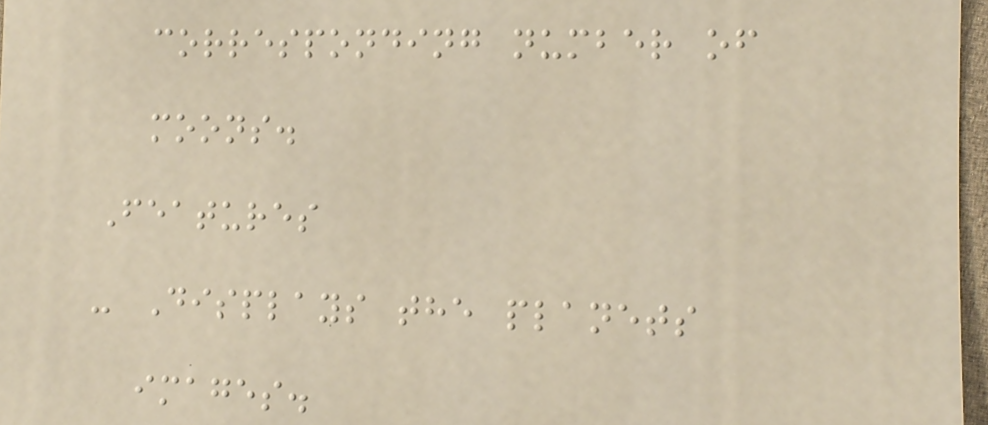corresponding number of
moons.
Features
- Displays the planets
images.
